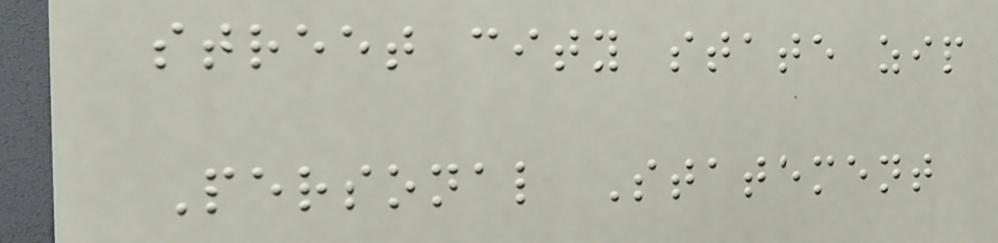street city state zip
Personal Statement
